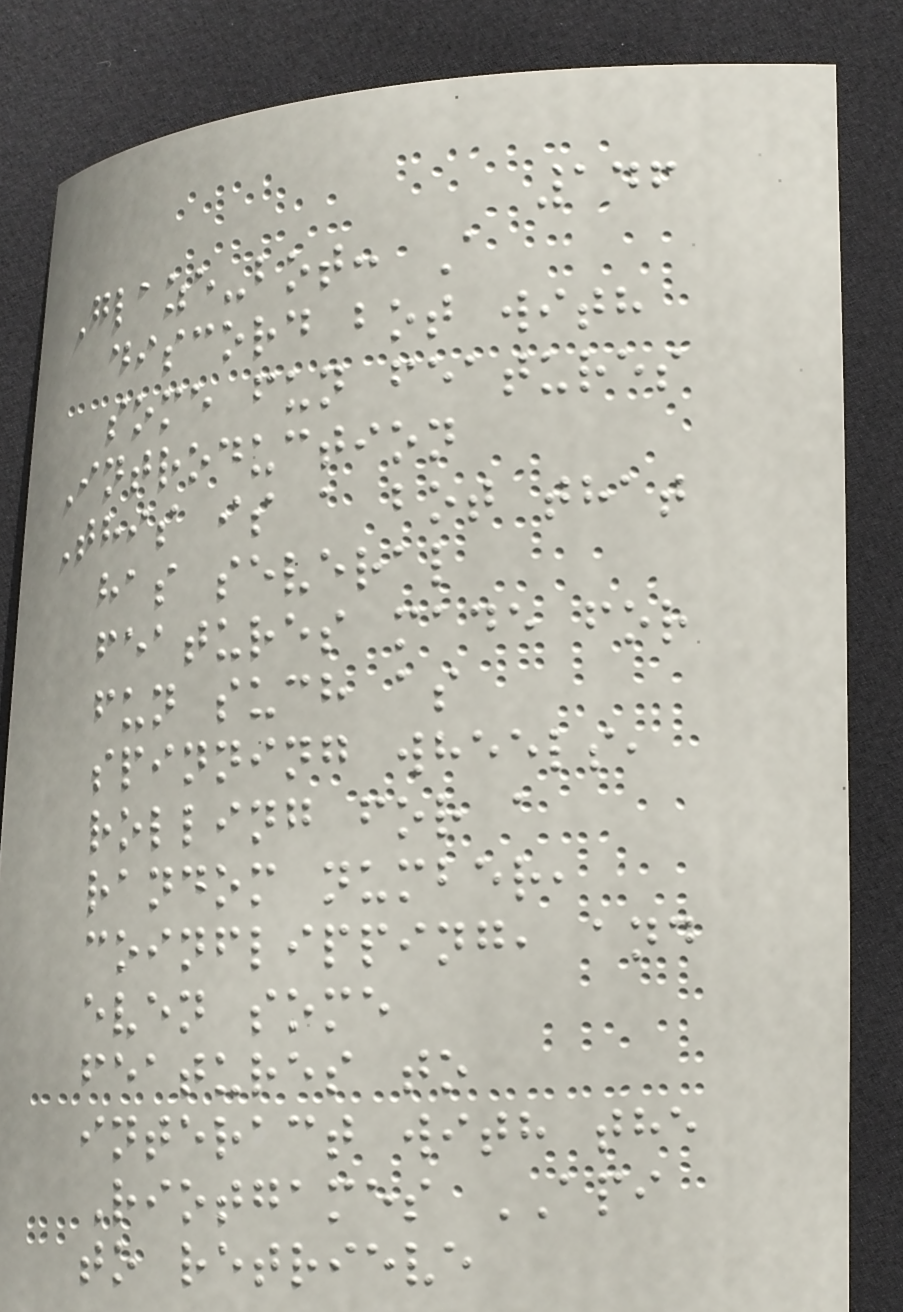146
Glaze-bot: A
discord bot with
some fun features
Introduction
This is a bot that
has several
features made for
fun such as
spinning wheels,
rolling for a
random number,
coinflipping, and
even some
features to
interact with the
Riotgames API
to retrieve
